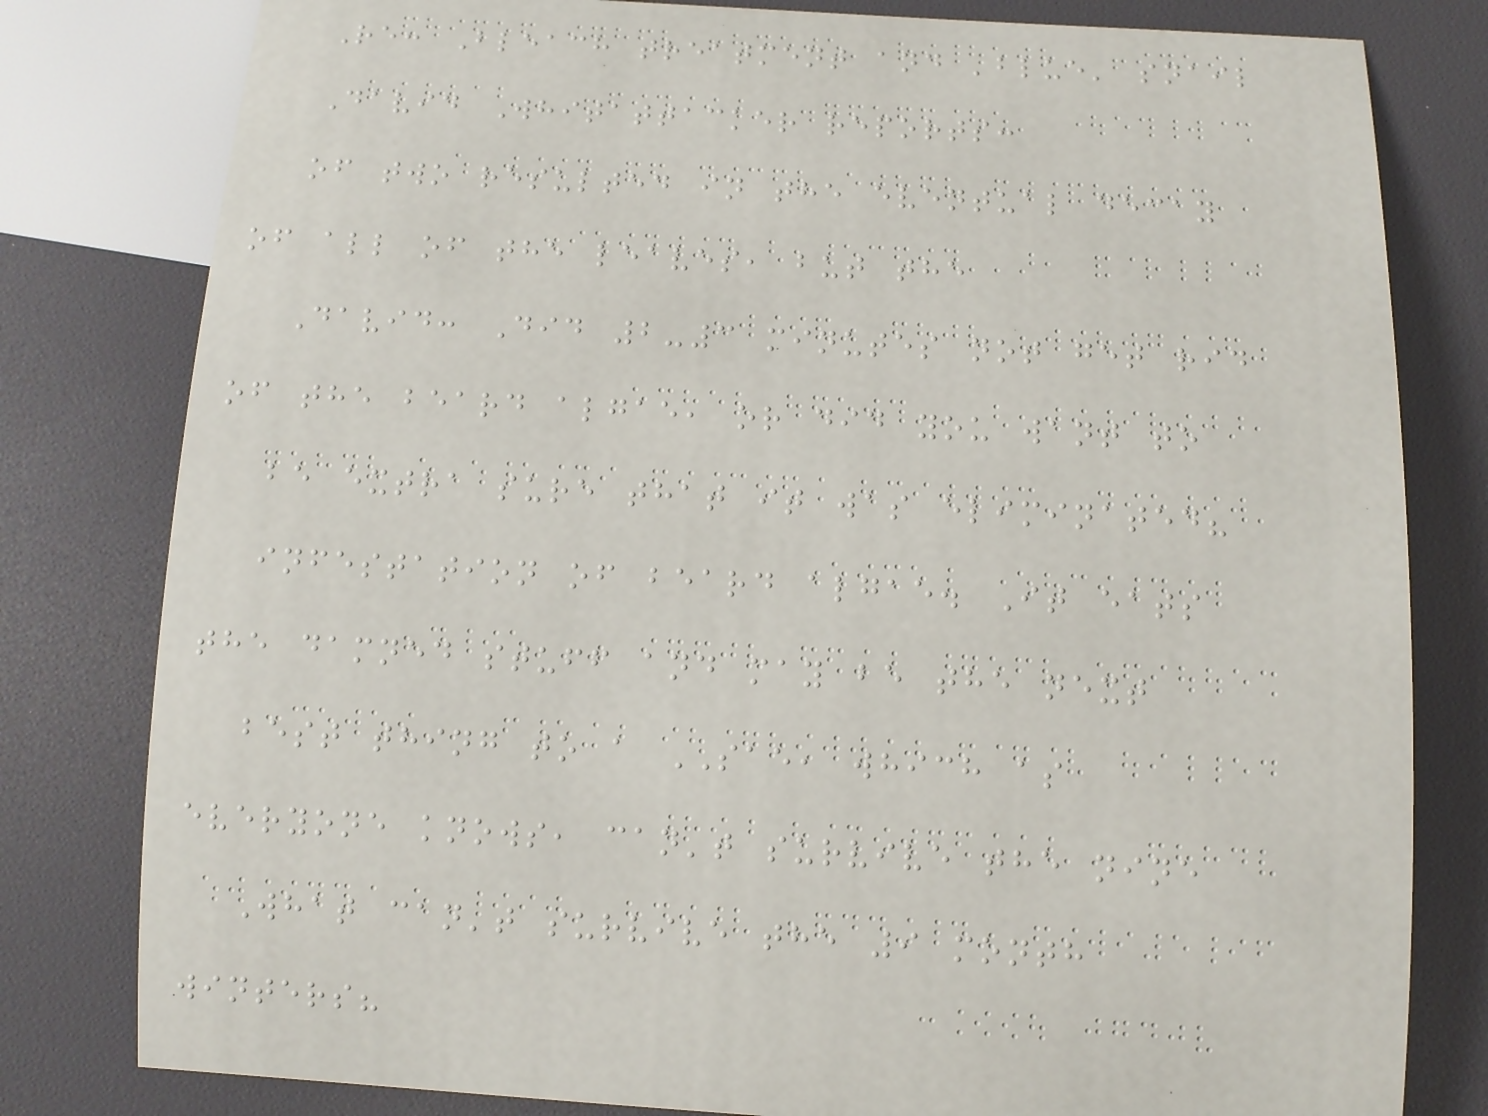Re: Bleach treatment and 'blue' snail
David Whitattacker reports:
of two resulted in the eventual decay
of all of the leaves, but the
David: Did 2-3 minutes not get rid
of the beard algae, or did you want to
be extra sure that it was eliminated?
infestation of beard algae. It eats
the damned stuff and may be the next
best thing to a SAE, which as
everyone knows, can't survive the nine
What can't survive the 9 month
winters?
